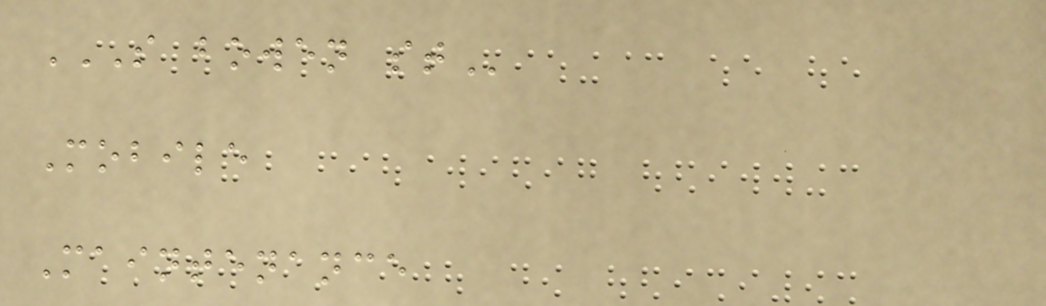S BOWEN ST
Mobile
Maintenance
